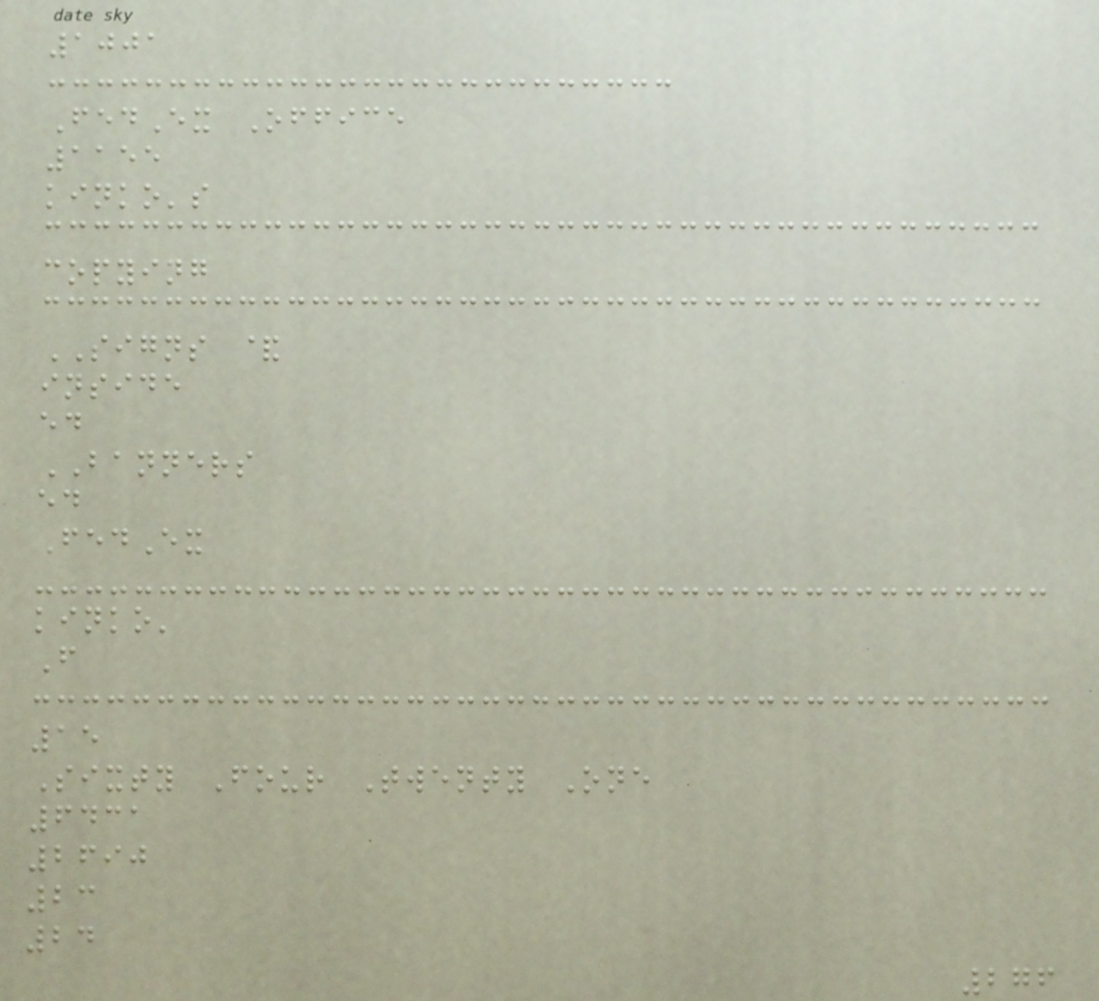1001
FedEx Office
1155
kinko's
copying
SIGNS &
inside
ed
BANNERS
ed
FedEx
kinko'
F
15
Sixty Four Twenty One
6431
2690
23
24
276
